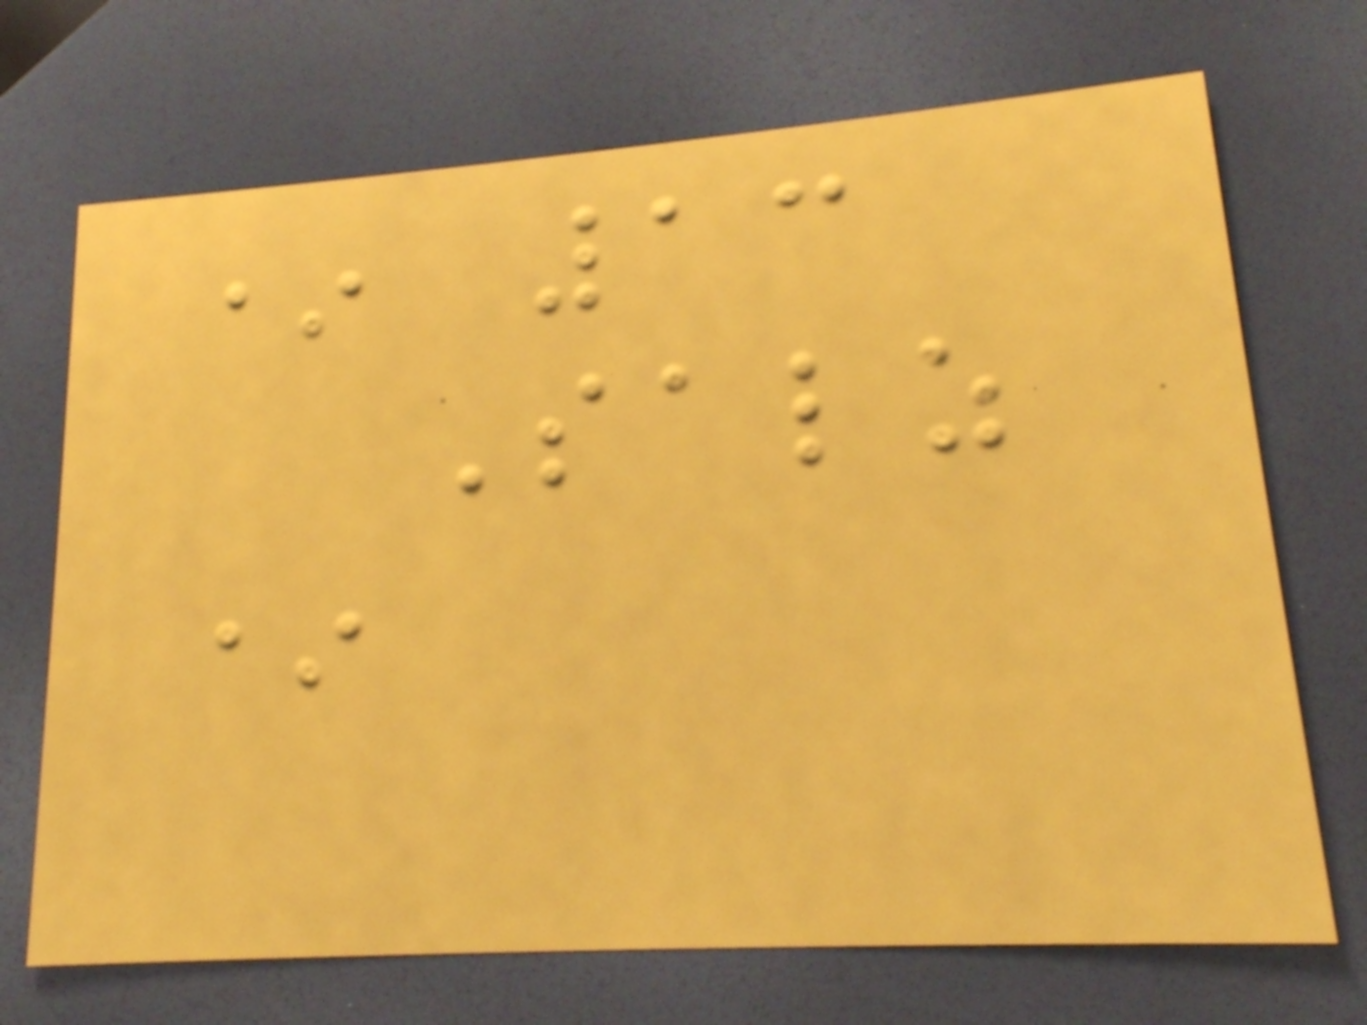* 13
Salz
*
